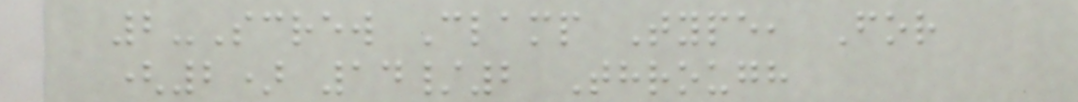2-Screw Clamp Type, For
(2) 14/2 Through
